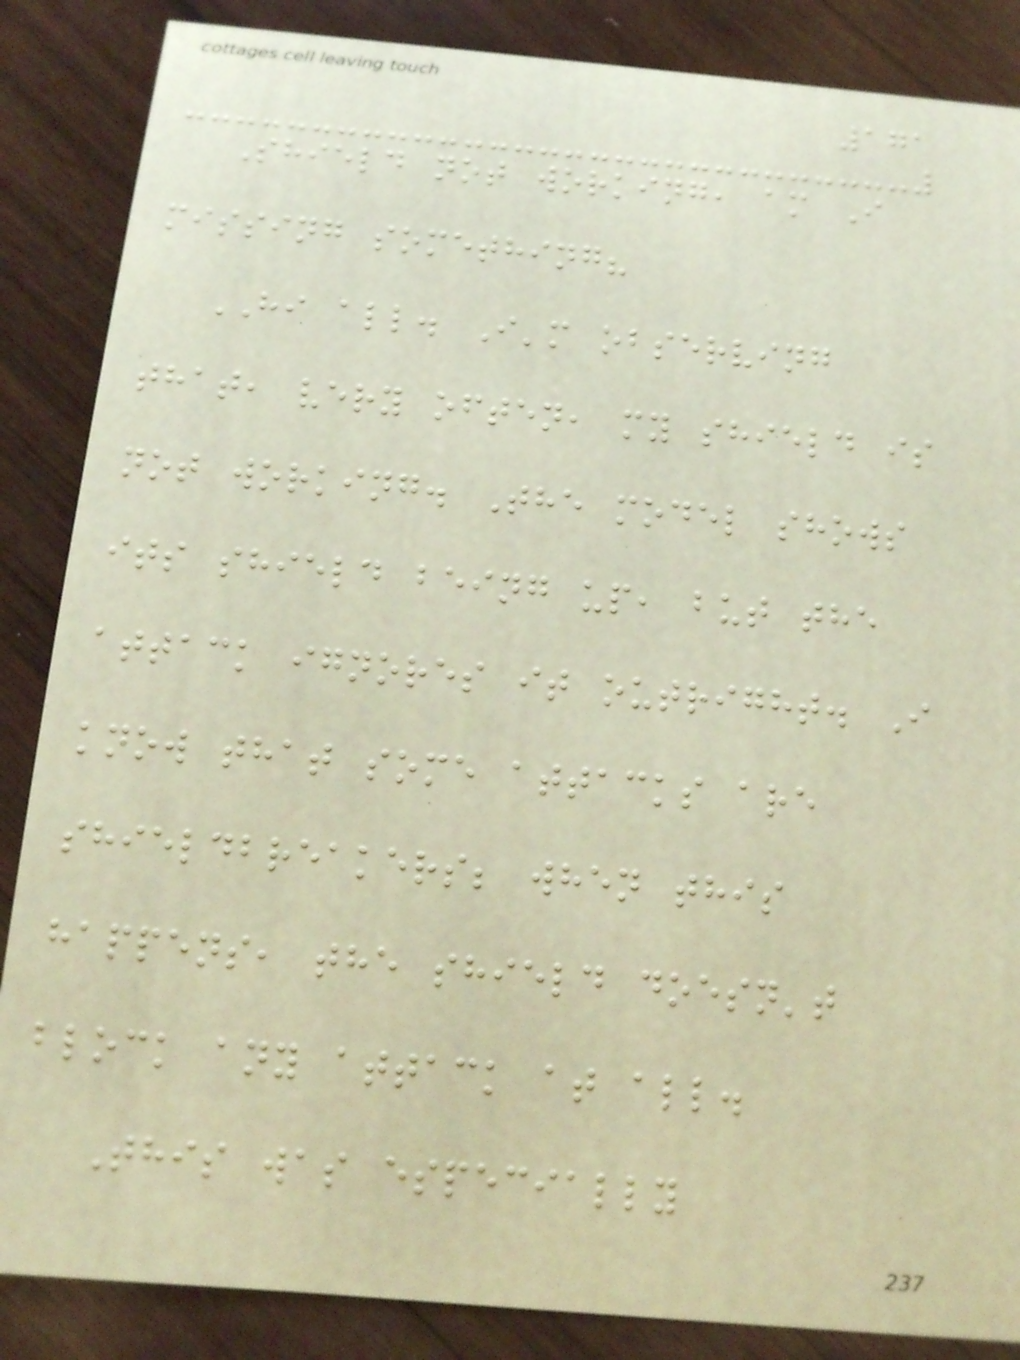171
Shield not working, am I
missing something?
HI all. I'm observing
that, very often, my shield is
not working. The model shows
its shield being up, but the
attack ignores it outright. I
know that some attacks are
shieldbreakers; when this
happens, the shield doesn't
block any attack at all.
This was especially
